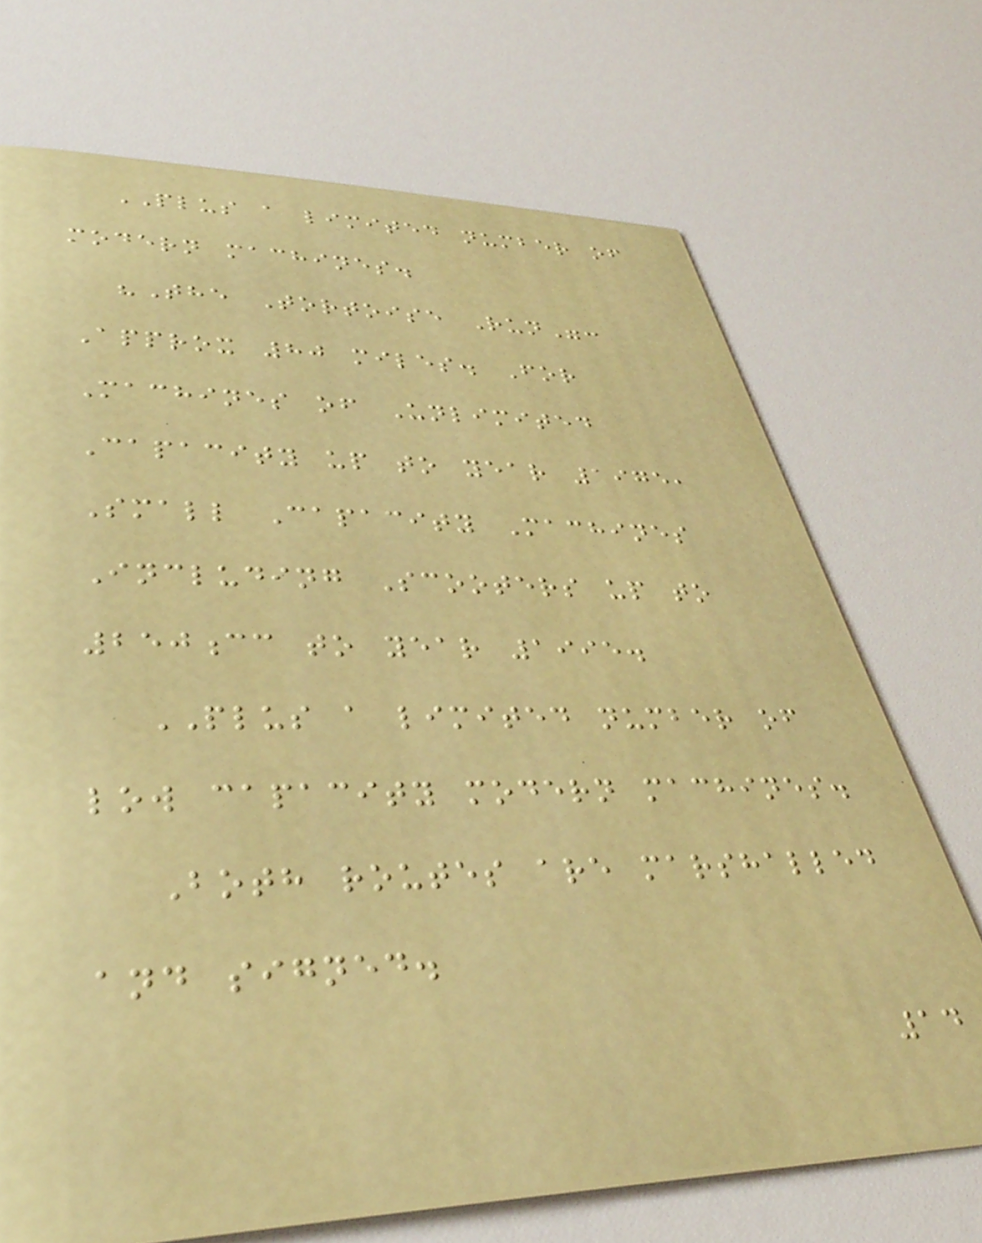PLUS a limited number of
modern machines.
"The Tortoise Run":
Approx 80 miles. For
Machines of Unlimited
Capacity up to year 1975,
Small Capacity Machines
Including Scooters up to
250cc to year 1995.
PLUS a limited number of
low capacity modern machines.
Both routes are marshalled
and signed.
14
